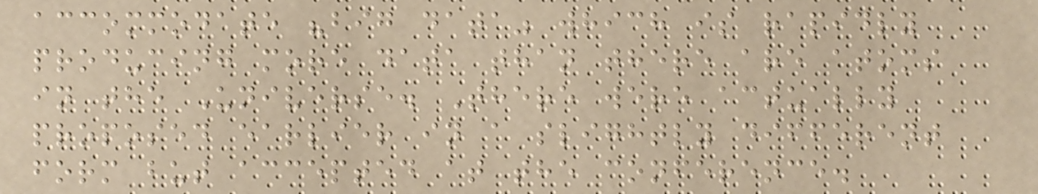accommodate "big data" which is rapidly
producing more data than there are atoms
in the Universe. There were actually
proposed earlier in a slightly different
form but accepted at the conference.
